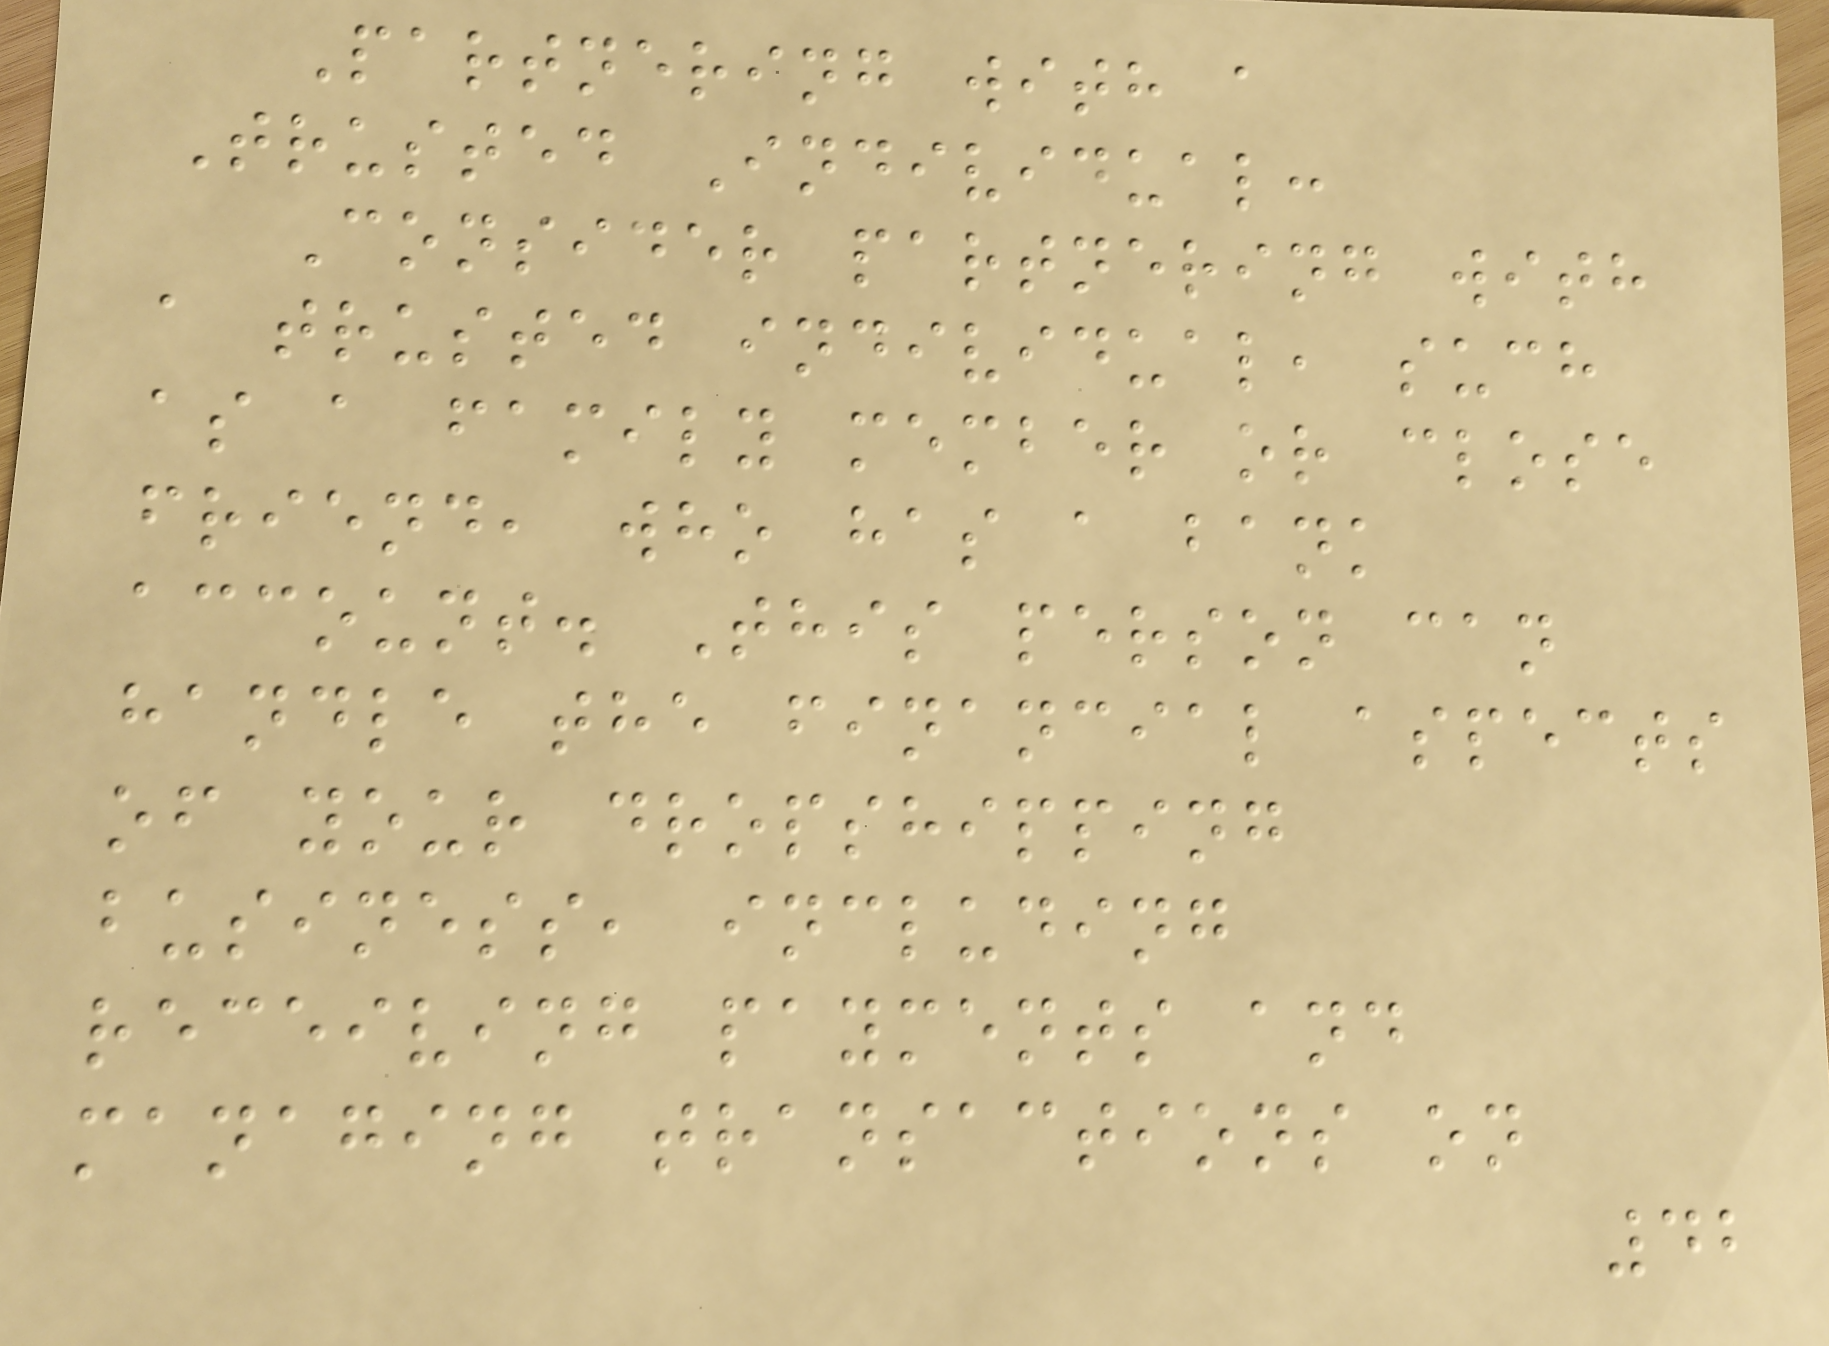Partnering with a
Trusted Individual:
Consider partnering with
a trusted individual, such
as a family member or close
friend, who has a bank
account. This person can
handle the financial aspects
of your dropshipping
business, including
receiving payments and
managing transactions on
42
